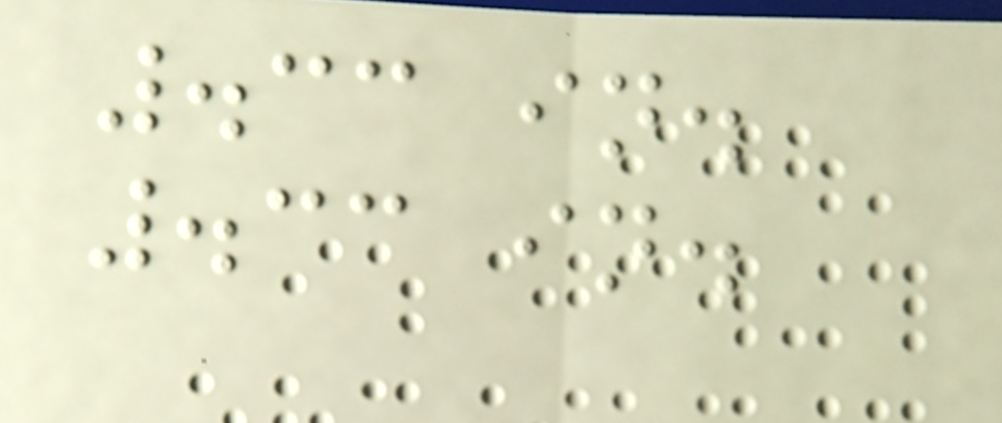.33 in.
.33 in.
